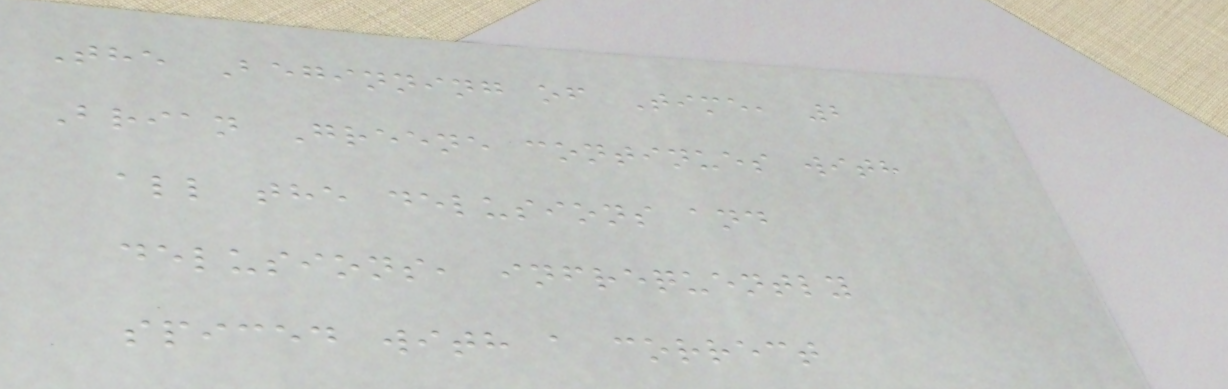The Beginning of Time, 2
Brian Greene continues with
all the delusions and
delusions, infrequently
spiced with a correct
